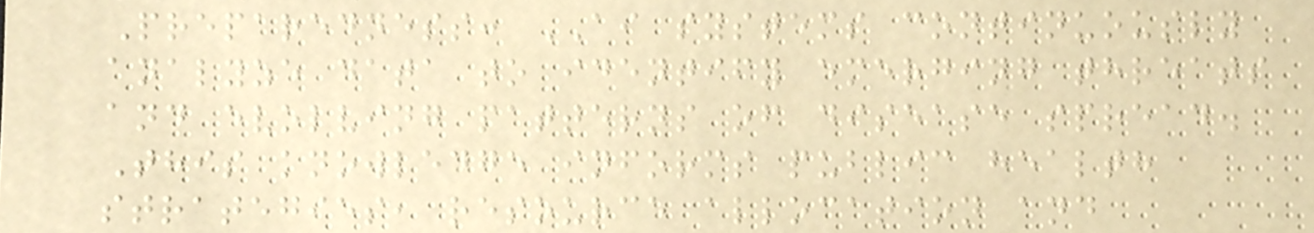Preparedness: AI systems continuously
analyze data to identify emerging threats
and evolving patterns of disease spread.
This knowledge informs public health
strategies, resource allocation and
